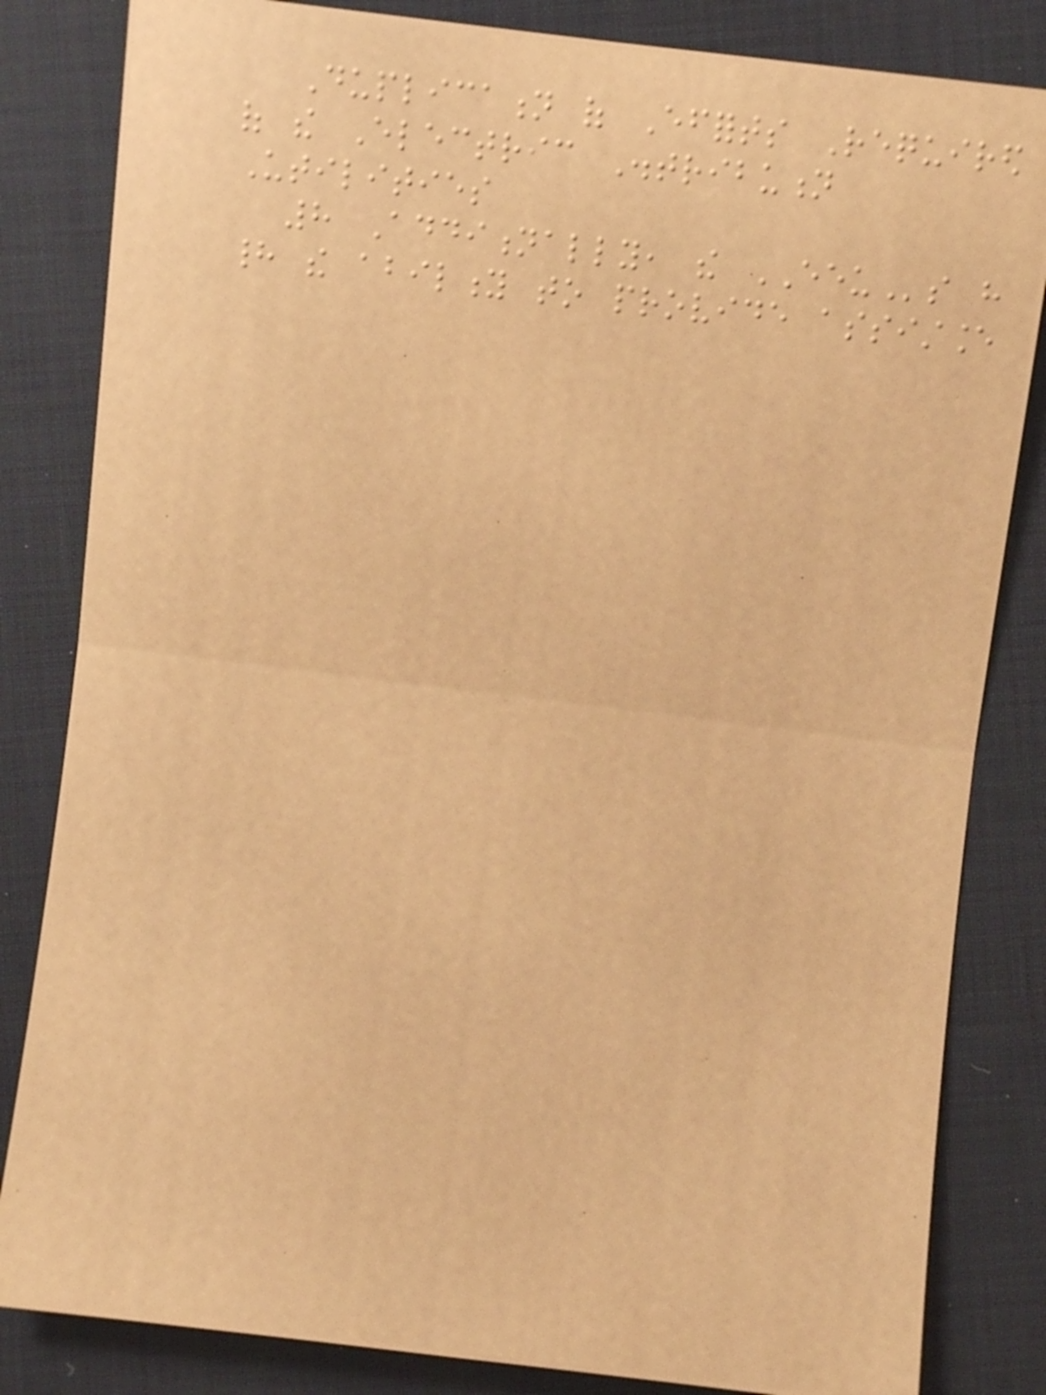Duplication of Efforts Required
of the Electric Distribution
Utilities
8 Additionally, the EEUs have
had the ability to provide assistance
